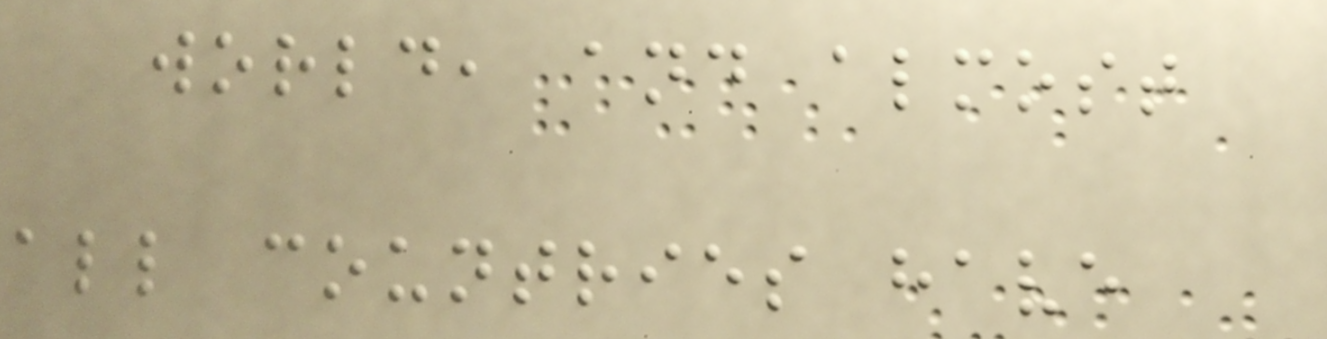world, and almost
all countries have
